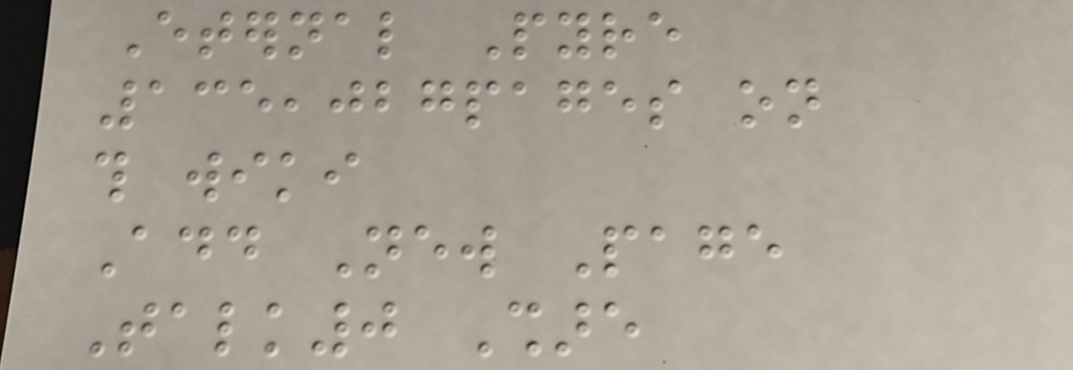Eternal Pyre
135,027pages on
this wiki
Add New Page
Talk0 Share
